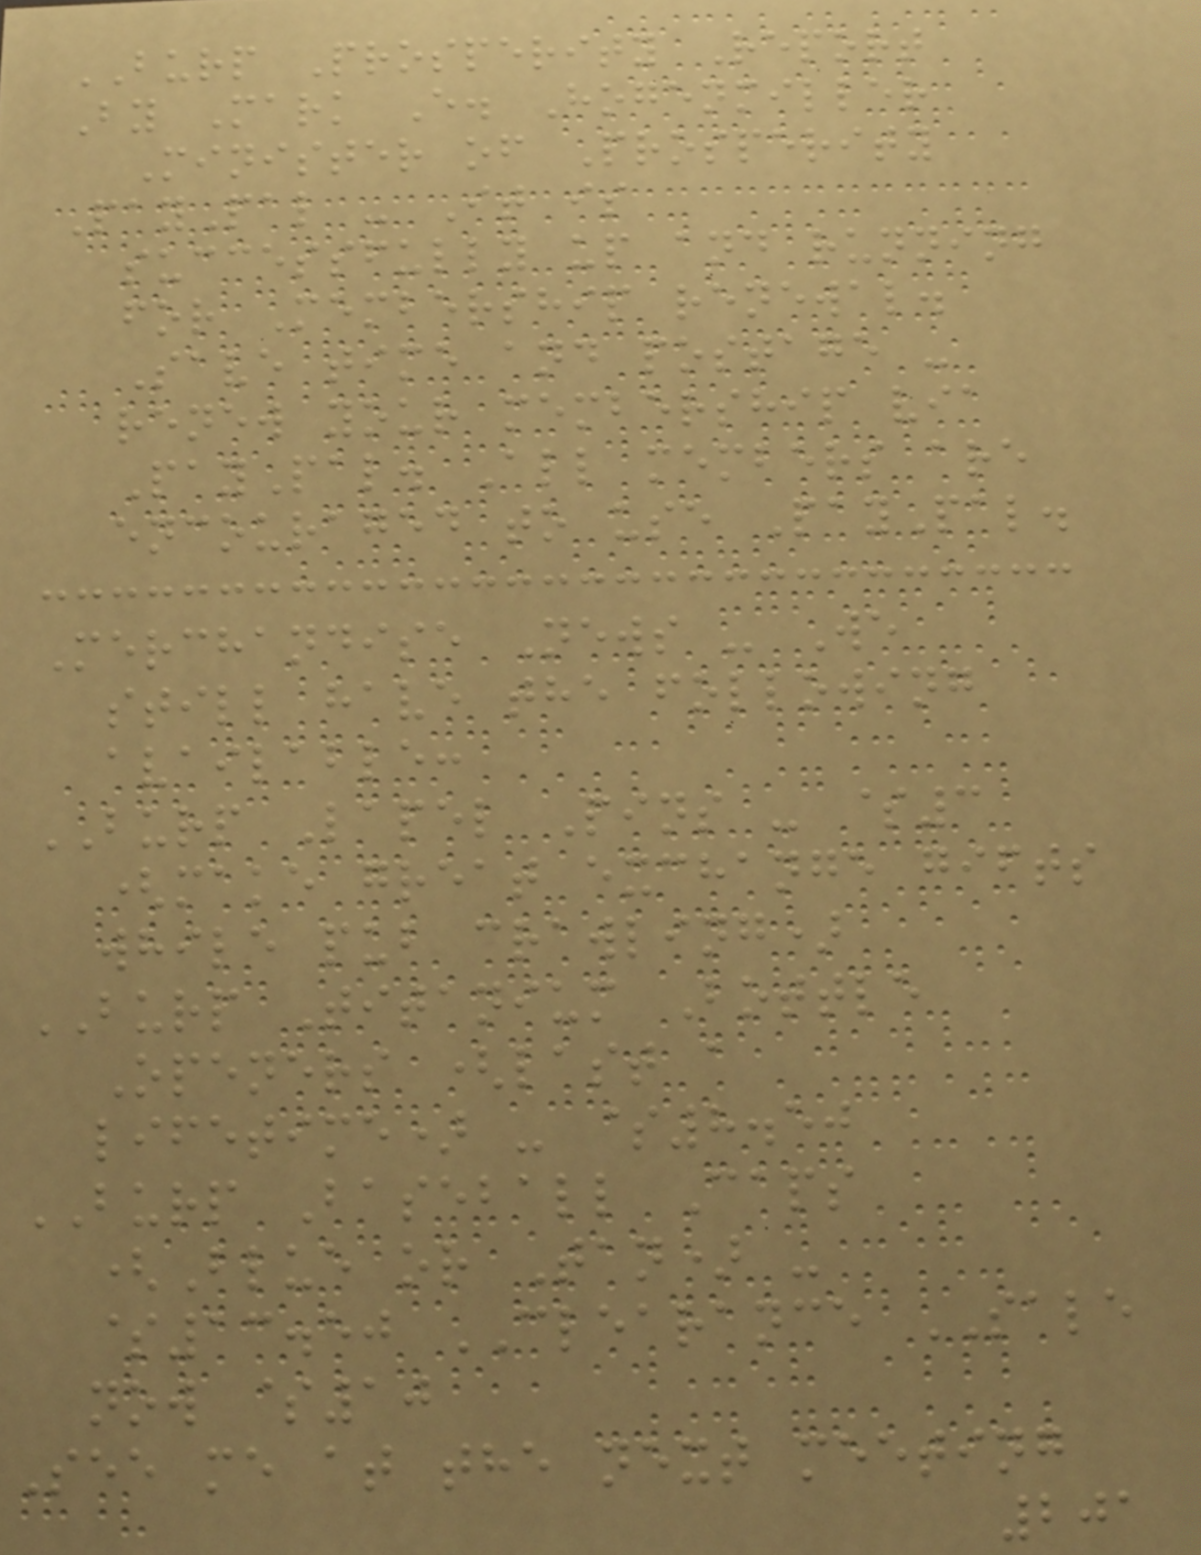BURP Prosperity Report
By Mark E. Hogenmiller
Minister of Prosperity
PayPal - It is
successfully up and running
for Membership renewal.
Save time and postage -
renew your membership via
PayPal. All members are
encouraged to use PayPal.
Merchandise News - We
still have the following
available:
BURP Lapel Pins - $3
(make great exchange gifts
while pub crawling)
BURP Titanium Bottle
Openers (last a
lifetime) - $8.50
BURP Baseball Caps
(Blue or Tan) -
$13.50 CLEARANCE SALE
now $10
See me at the next meeting
201
